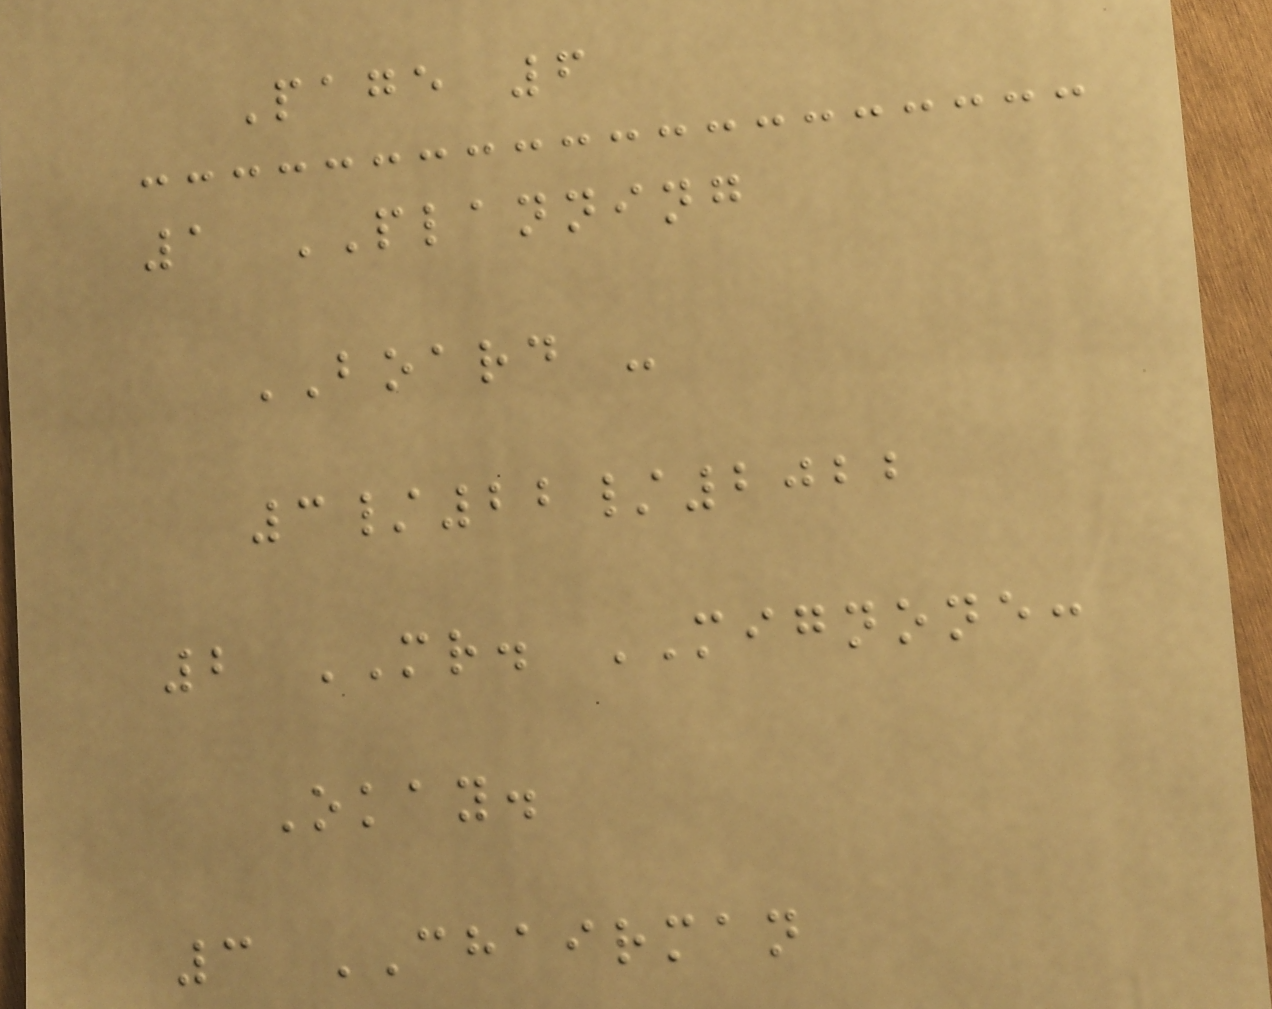Page 6
1 PLANNING
BOARD -
3/22/2022
2 MR. MIGNONE:
Okay.
3 CHAIRMAN
